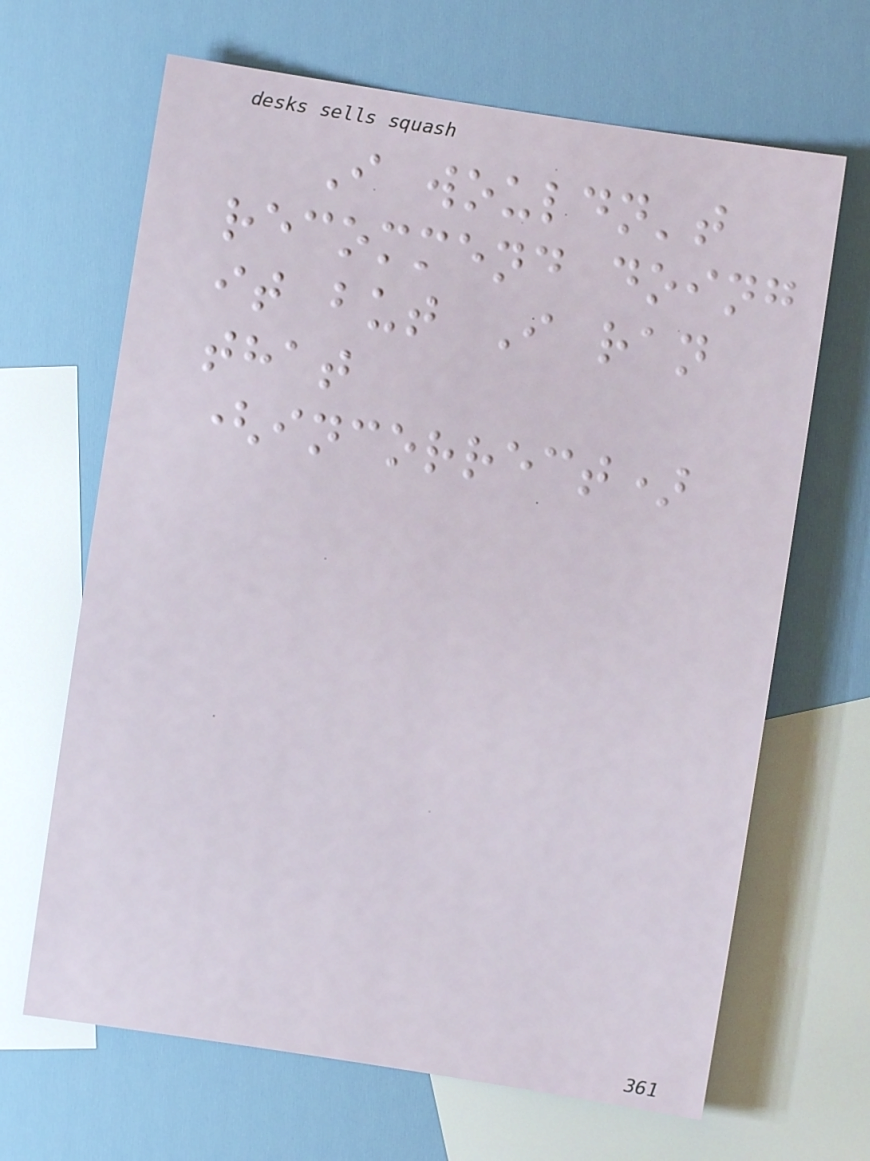I wouldn't
recommend doing
it but I ran
that
(incorrect)
